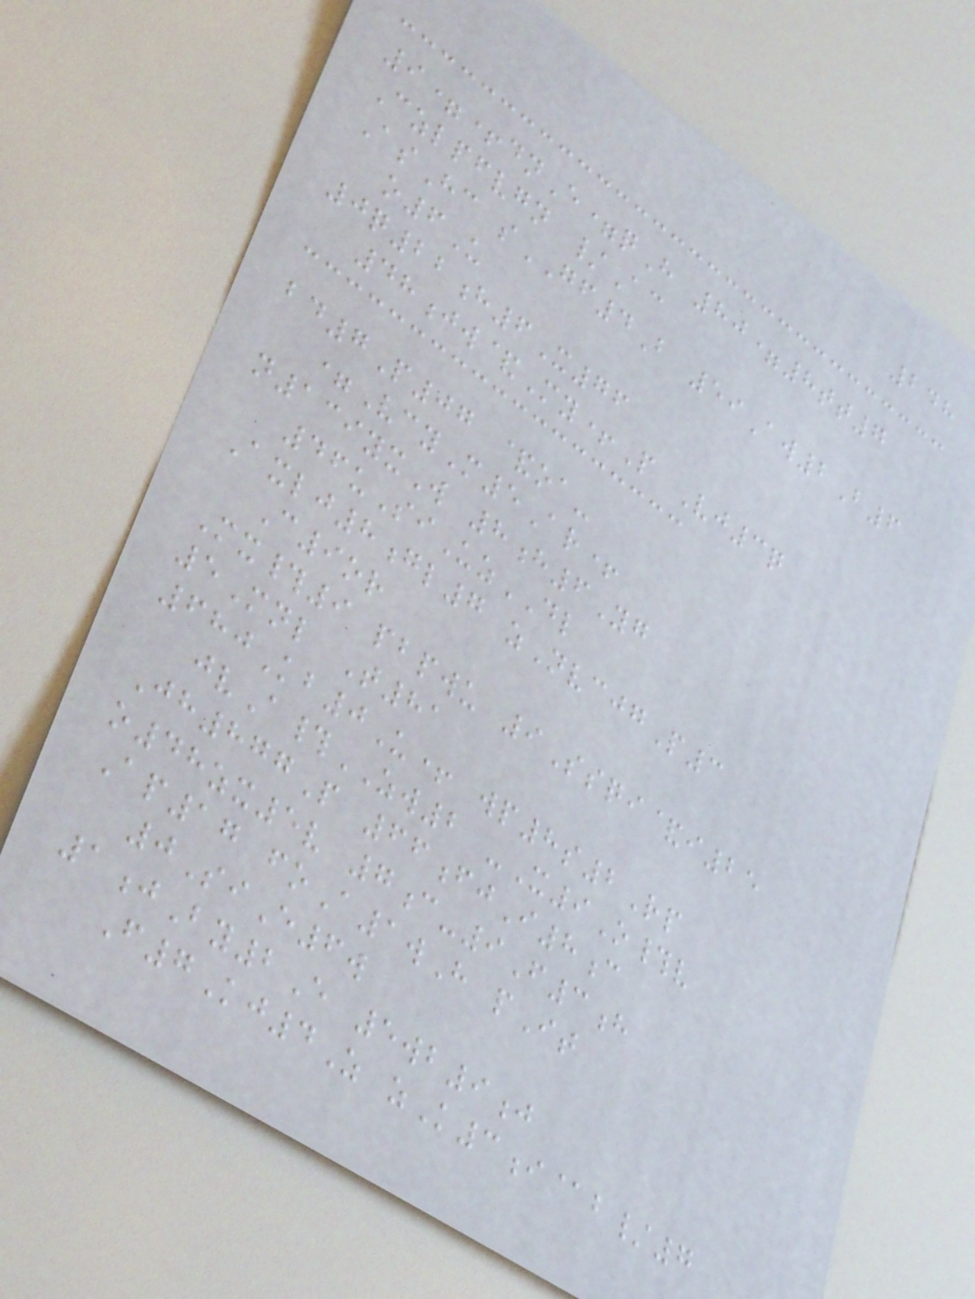248
9=+dnE=qH 80=8tt7
Czlpfvgn /Ac
AsHc sGF4B 59Aw2B6
o6U
0q22h6X76
48jw&My+P Vj3q
bd7P07 &oa-
=VcyM5Ar+
n139yxW 8h6Yg
46uSiUzDL
Axlj8gl7 zNvcjgP3
C9or
Mx#9 pbpwu 9Ssqi&i25
5Mnl T81
680Kb0U+ wp8s2Rp
jvA#ZW2 -X9O#v
Jh877P 66fjI8c
o48zx5v 7c-9F3h
Ap17 foA1wH pIt
0SiE6w
1jBy2E 5wb9j
F7Kj4Z zK3i@b/7
